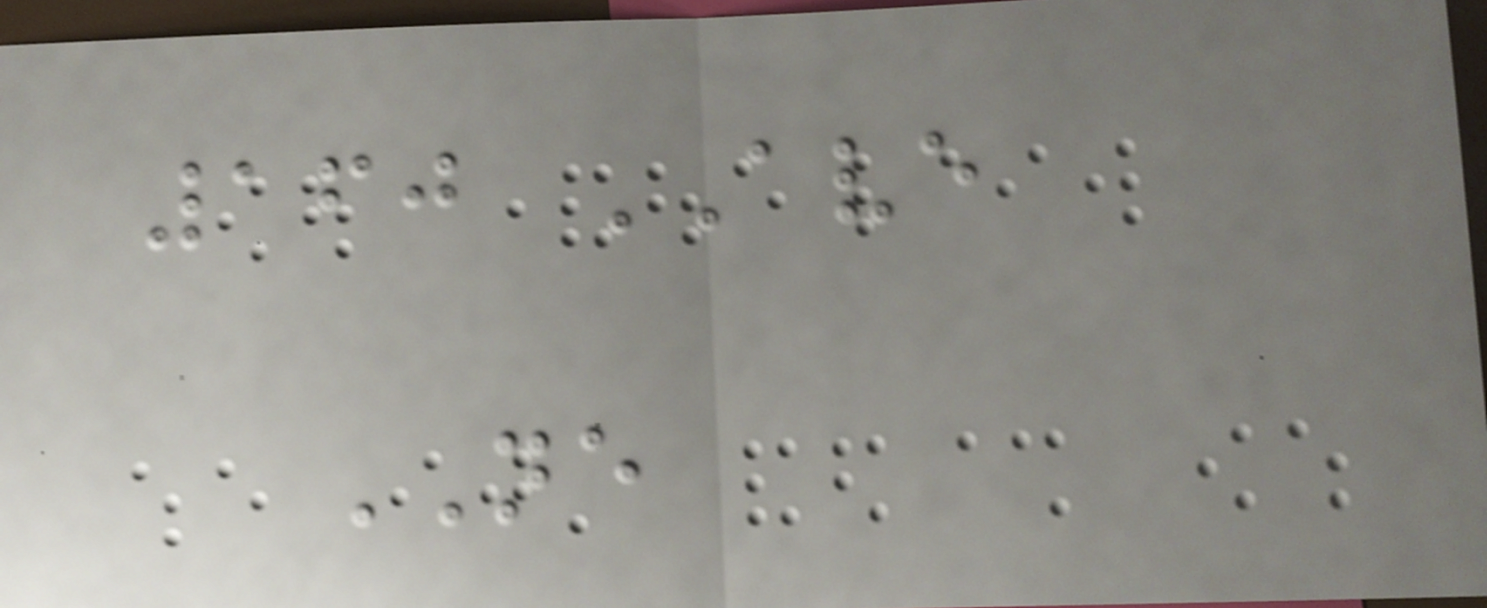160 AVE
NE
